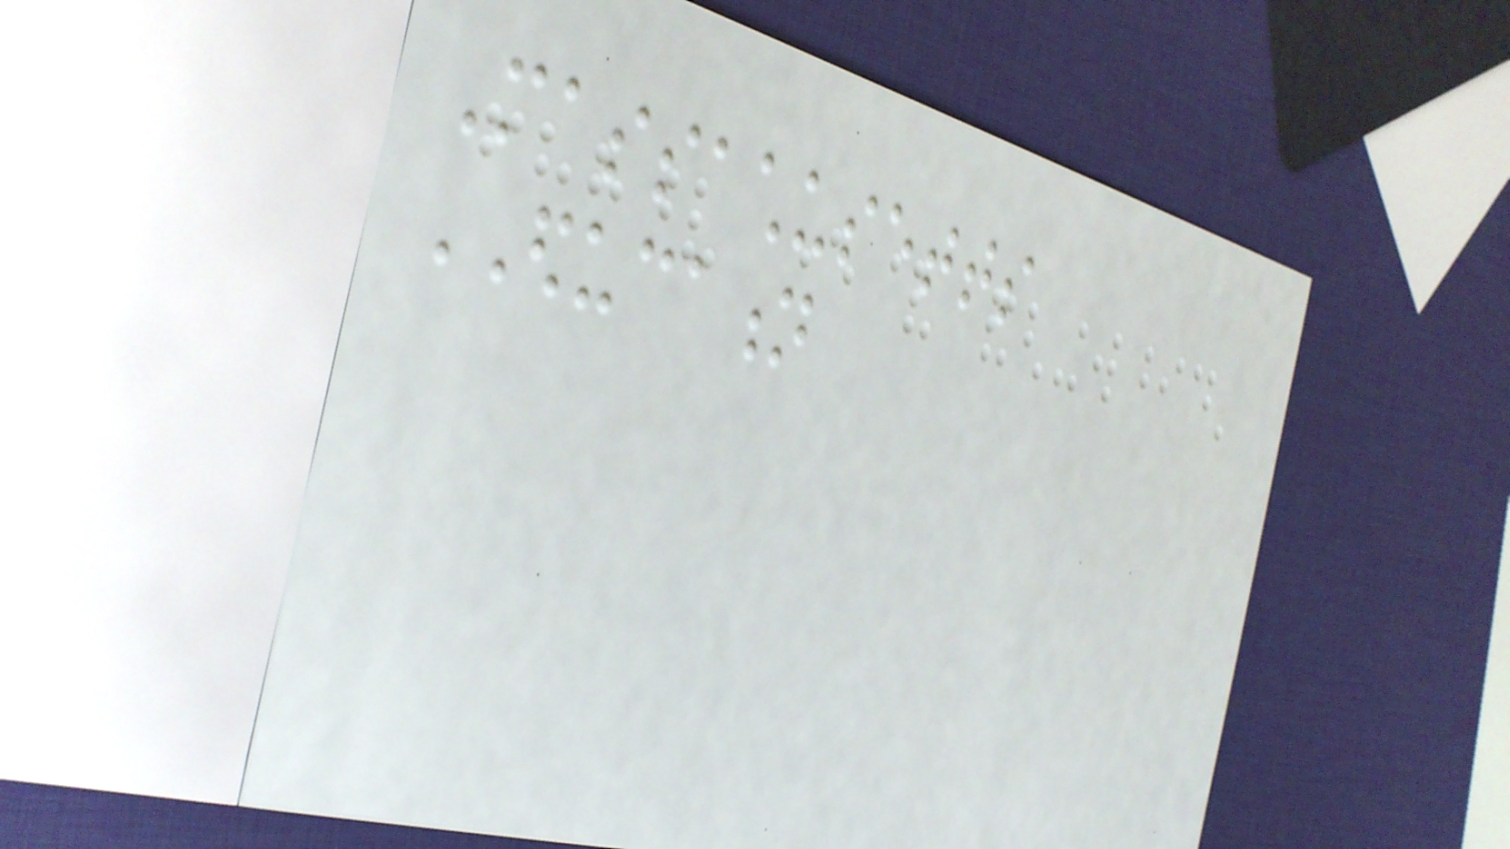Massachusetts
EDUCATION
